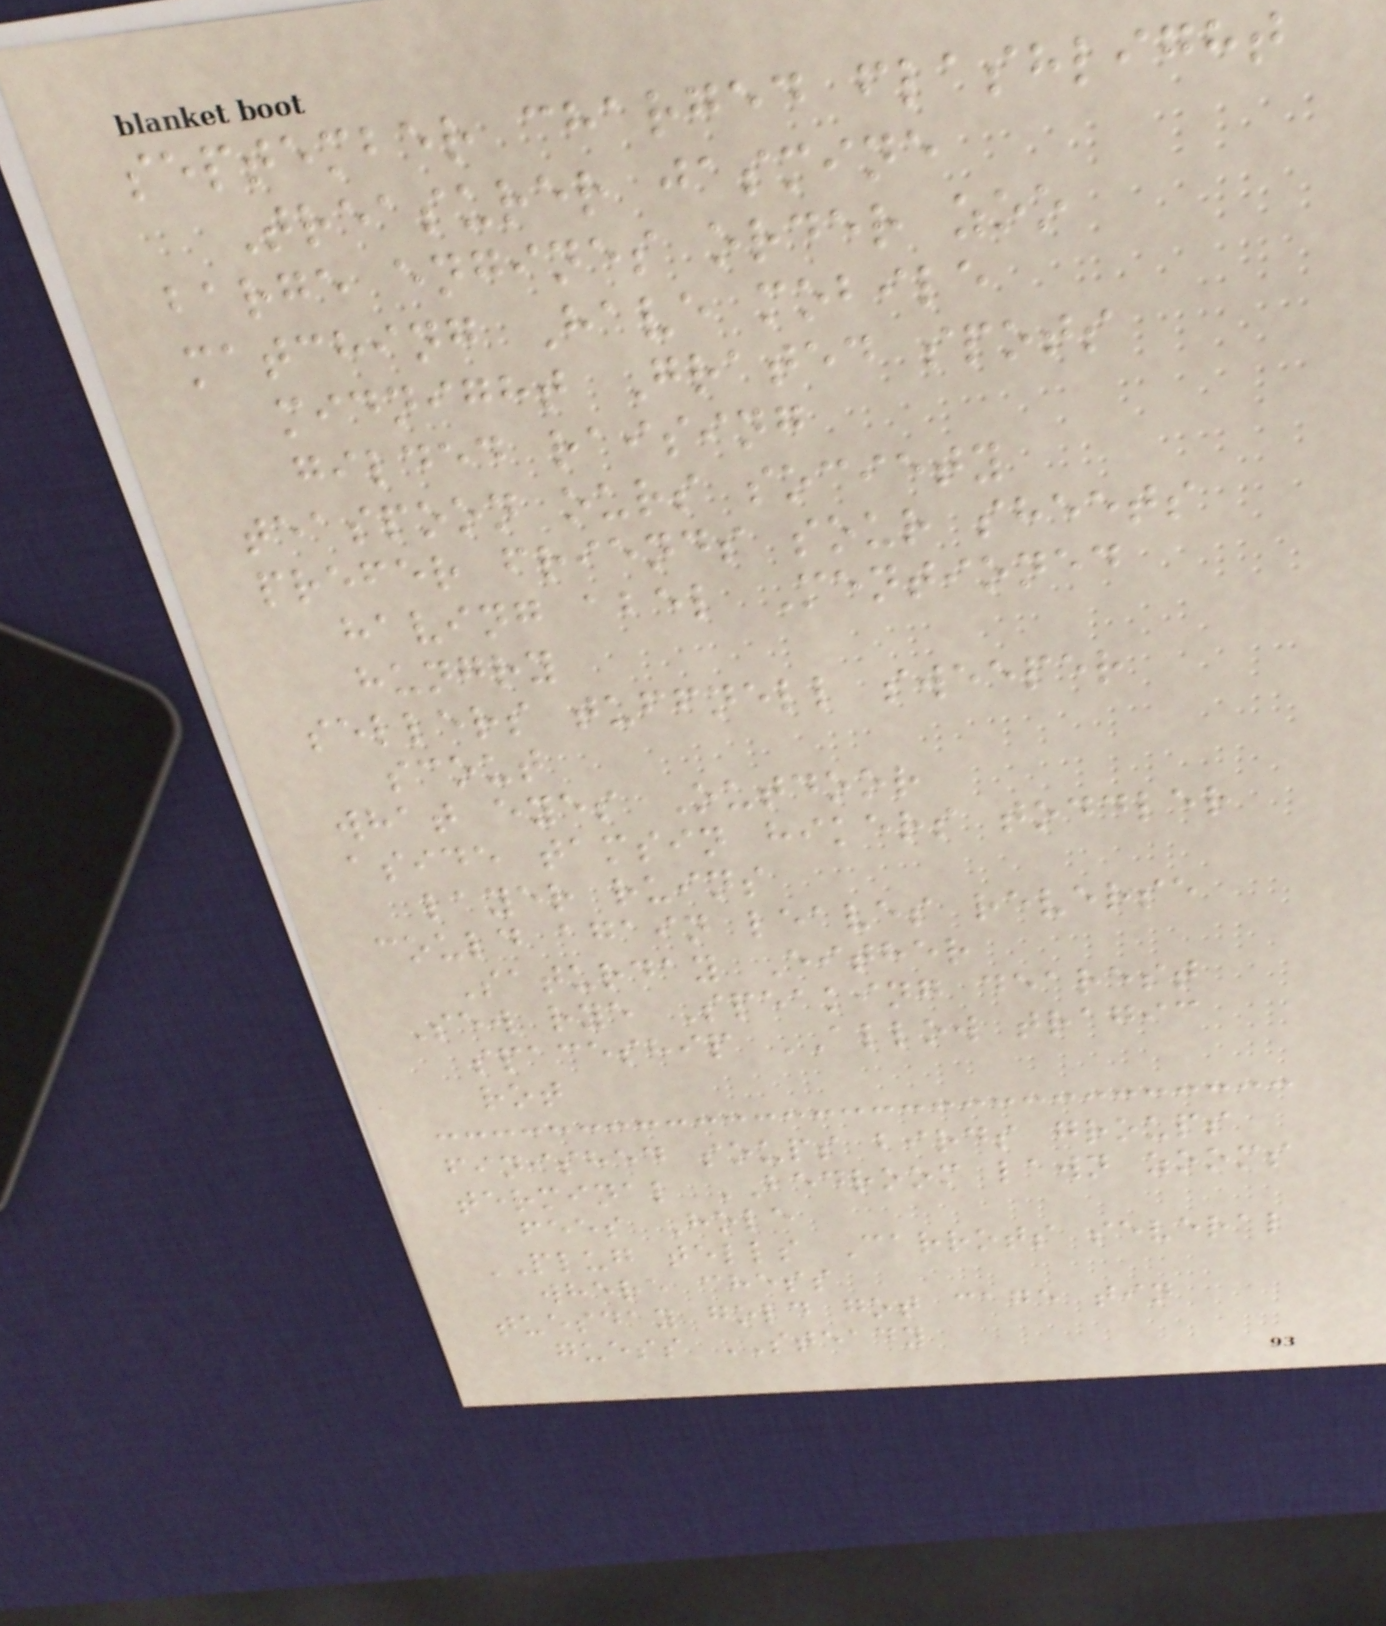september charged flashlight
Treasurer jasmine
barge engines order zoo
matching Have mobile
midnight Grated spots
gilded raising
teaspoon ours society
prefer friends sour sheets
having abel Mentioned
hungry
sellers tuffnell sweeper
scout
what eyes Outdoor
aside tamsin hikers toddler
layer ruins
could again leaves reverse
Saturday Either
Sew rye Speaking dearest
spaceship ALLOW tragic
rot
finished soups birds groups
terminal BEDROOM lawn zooms
fees Hole
PLUG tells Carrots several
where chess
tuesday gold got cage tin
guess STEADY
